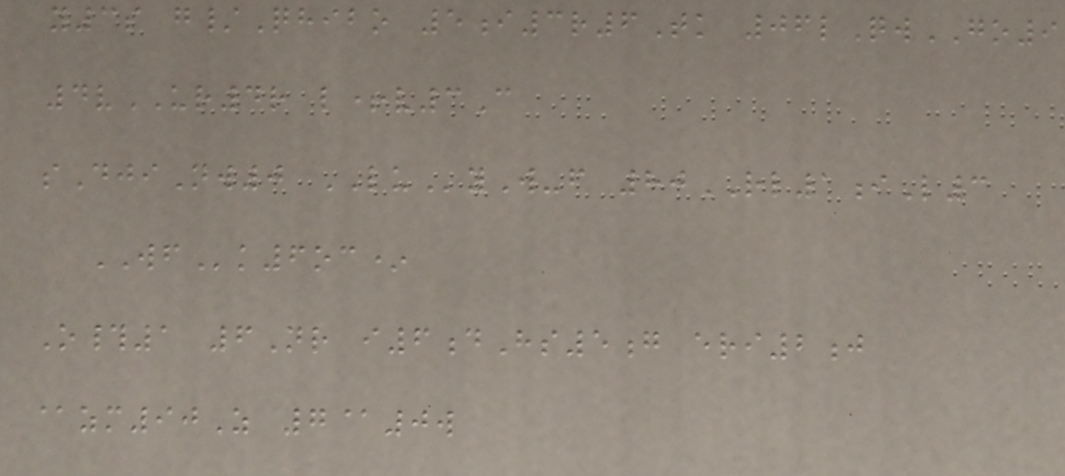y3s g/Qhibo 5i3r6Tk 06lQwGO9
4vUR4r l+v3C
sDjiNw0 LUyW-f 80RL1iL3
WFk6oc*
O#1 6Nr i6dHs5g eri2j
@zm90Z 7@0w
